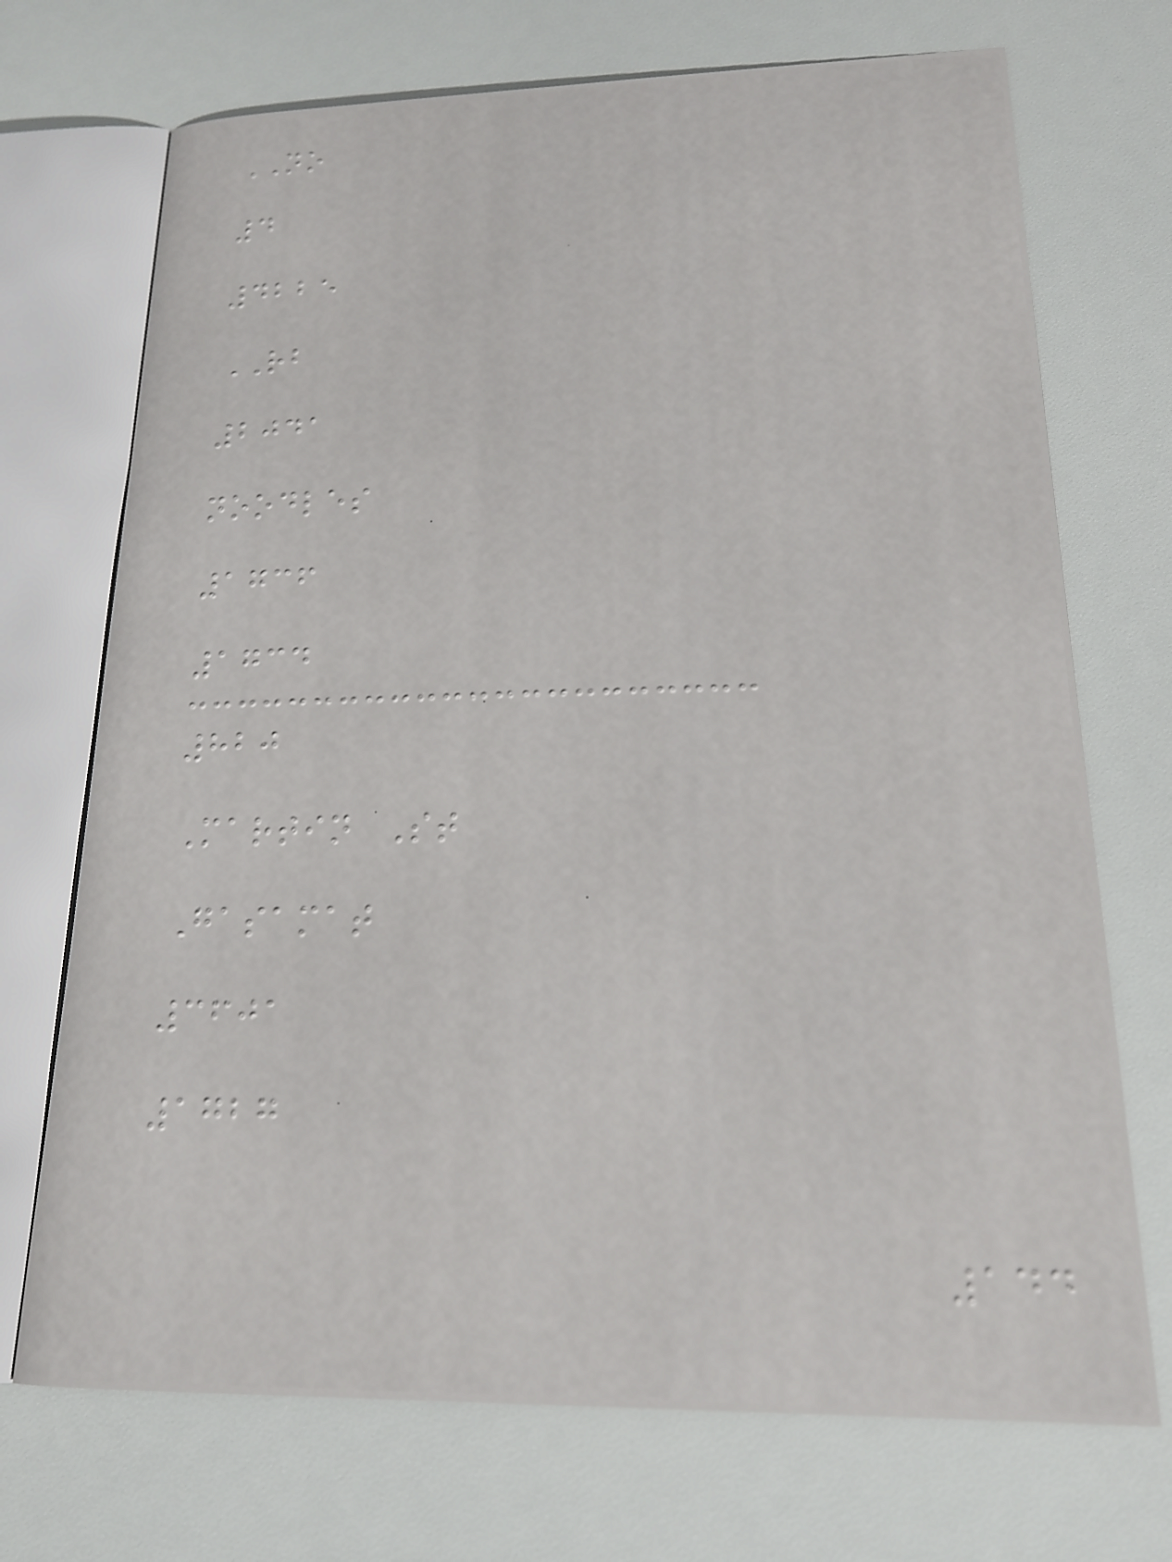NO
4
4225
RB
2041
noodles
1736
1734
820
Martin St
Gasamat
3601
1727
144
